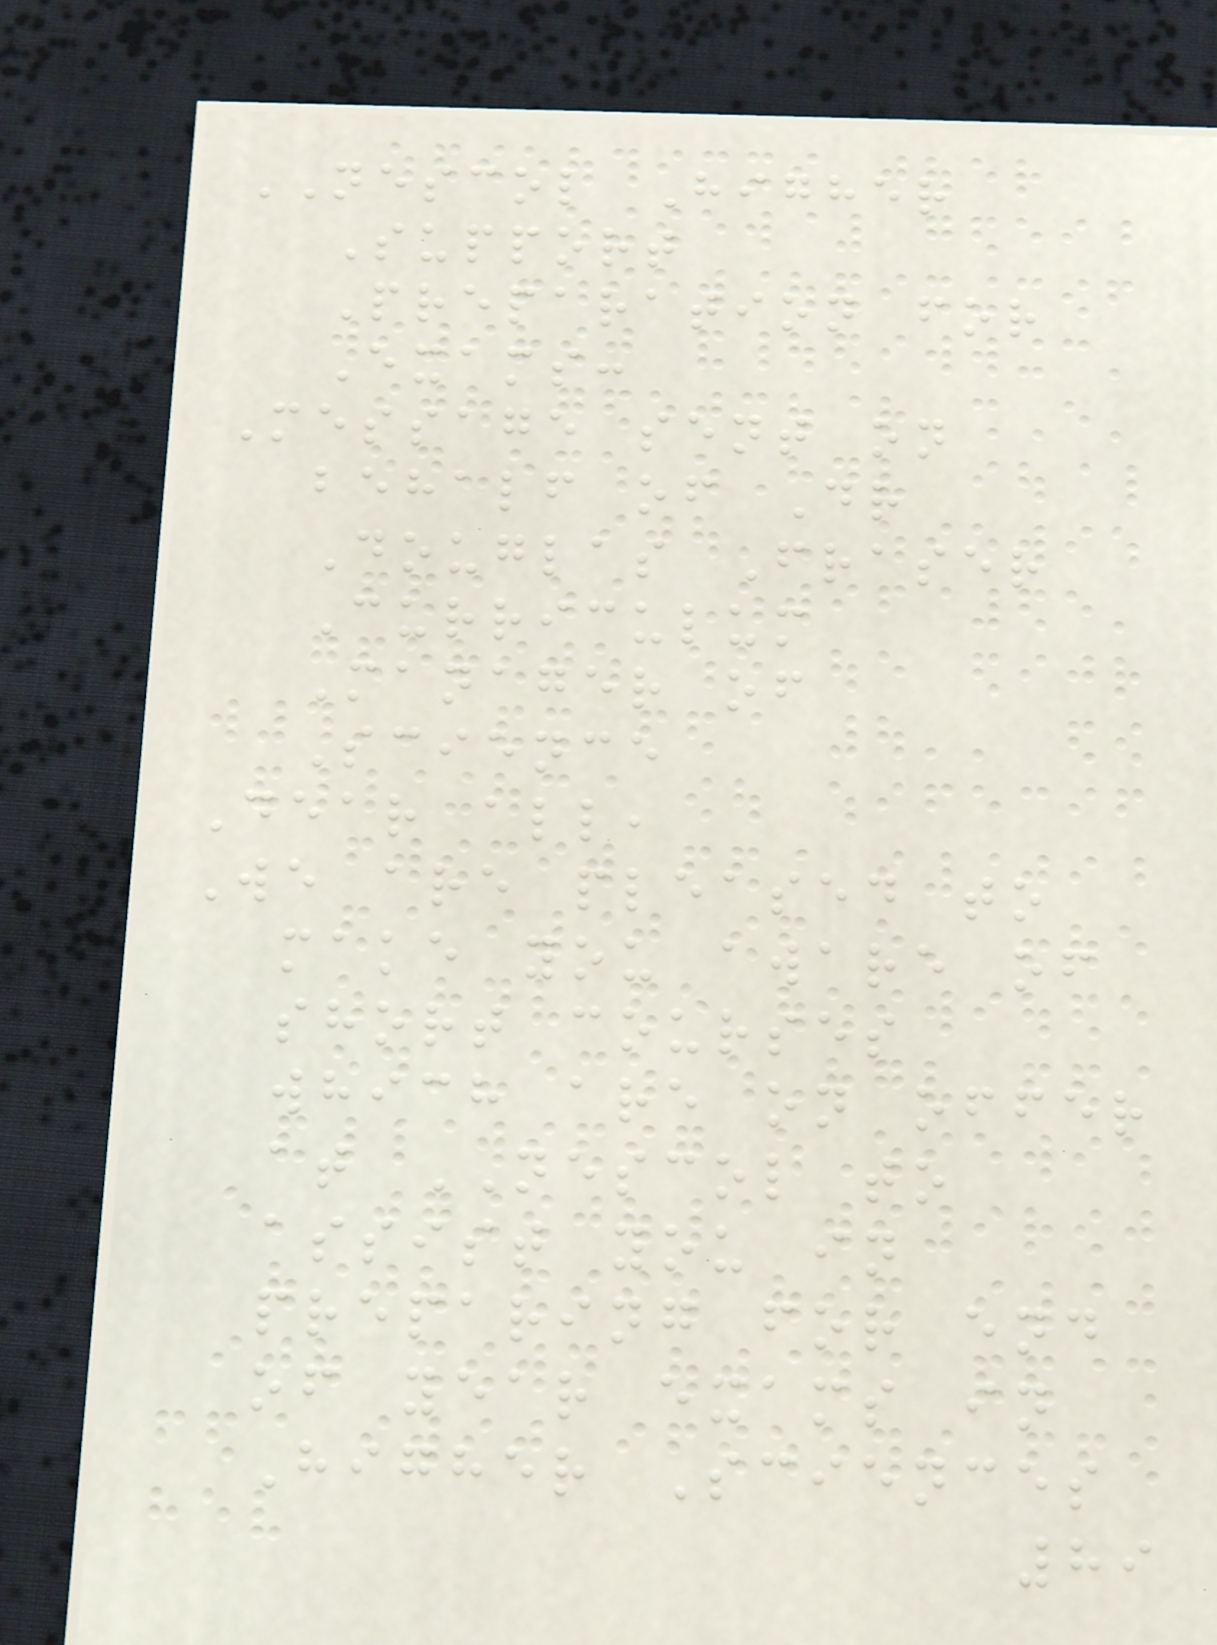NESCOL Higher
Support
Preparation for
Exams:
Message sent on
behalf of Dr
Douglas Fraser
Curriculum
Manager of
Science
Dear all,
We are pleased to
make you aware of
short courses
which are on offer
at NESCOL to
assist you in
preparing for end
of year exams in
Higher Sciences
89
